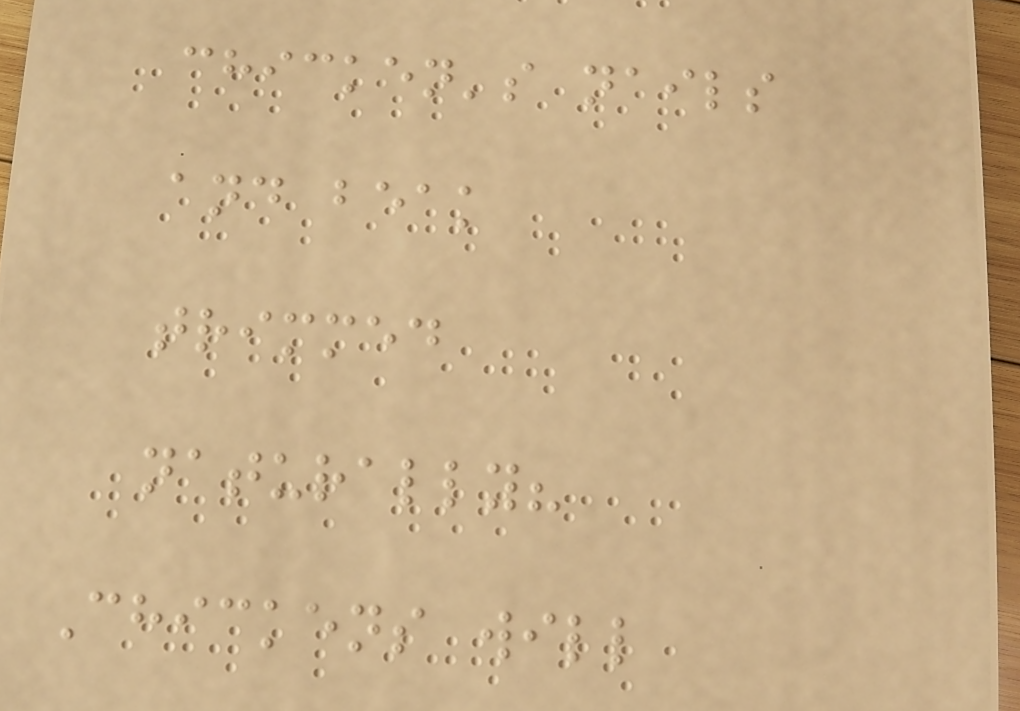chicken's nails
and beak
trimmed
naturally?
Chickens will
